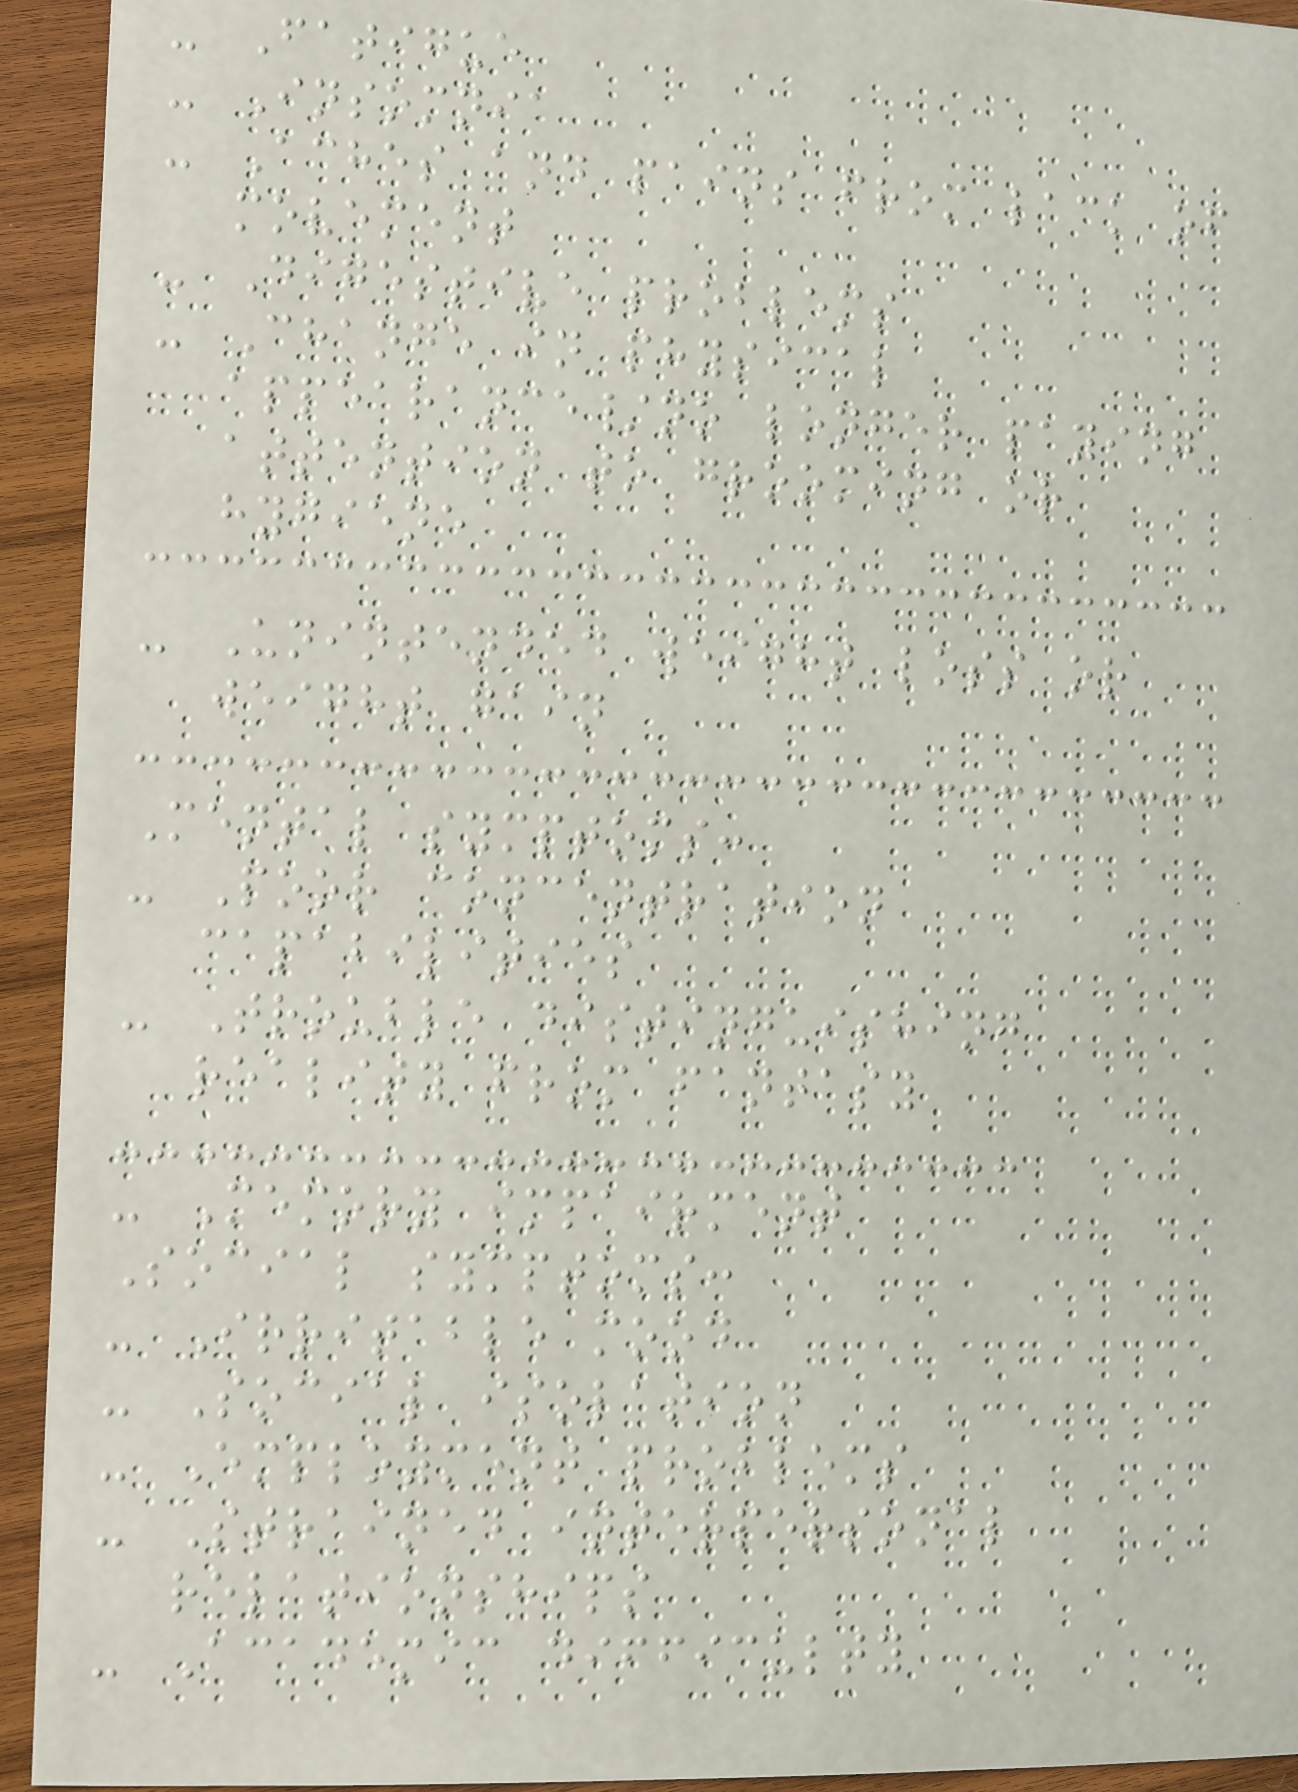- Fatigue
- Insomnia
- Aches and pains from lack of
movement
- Digestive problems
- Change in physical
appearance/no longer paying
attention to grooming or
hygiene
- Unintended weight loss or
weight gain
Mental symptoms:
- Poor concentration
capabilities
- Trouble distinguishing
reality from fantasy
- Memory impairment
Social symptoms:
- Irritable mood
- Social isolation
- Employment problems
- Strained interpersonal
relationships
- Academic difficulty
